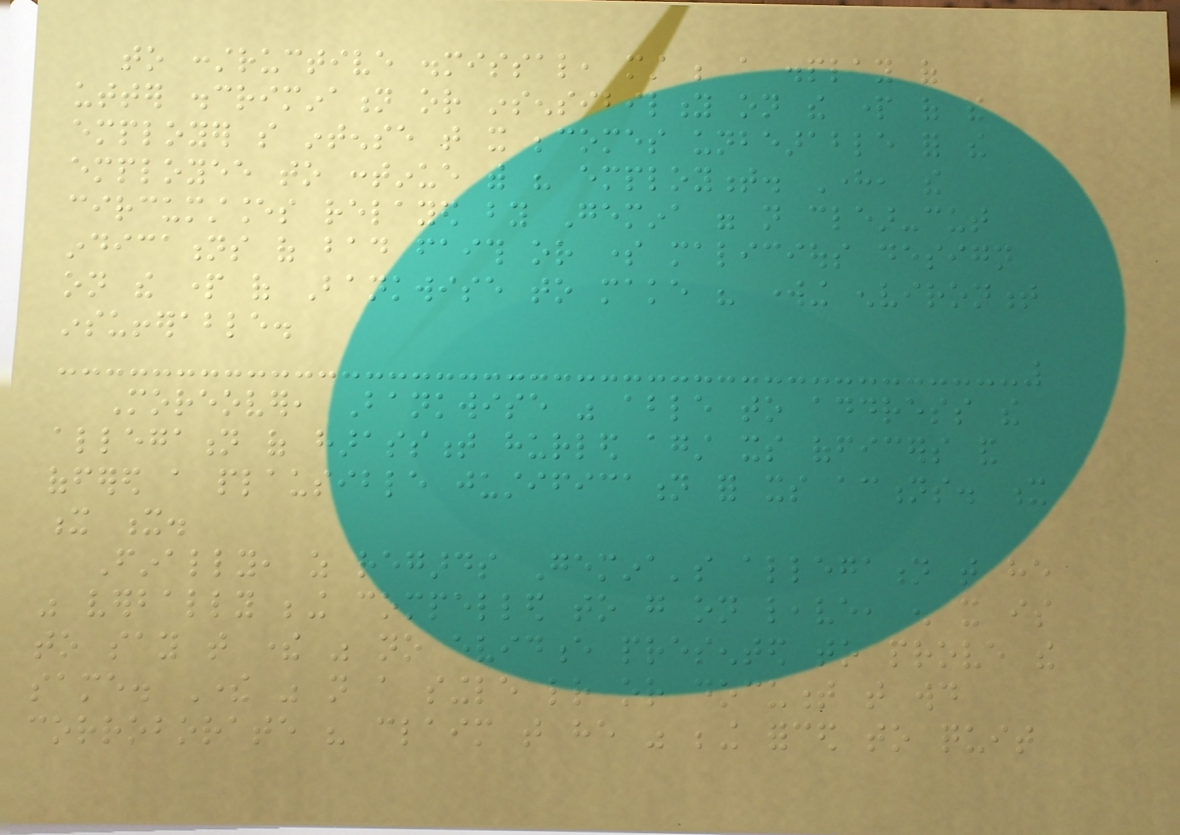to constructive dismissal, must be a display of
utter discrimination or insensibility on the part of the
employer so intense that it becomes unbearable for the
employee to continue with his employment. Here, the
circumstances relayed by Gemina were not clear-cut
indications of bad faith or some malicious design
on the part of Bankwise to make his working environment
insufferable.
Moreover, Bankwise was able to address the
allegation of harassment hurled against its officers and
offered a plausible justification for its actions. x
x x.
Finally, as regards Gemina's allegation that he
was verbally being compelled to go on leave, enough it is
to say that there was no evidence presented to prove the
same. There was not a single letter or document that would
corroborate his claim that he was being forced to quit
